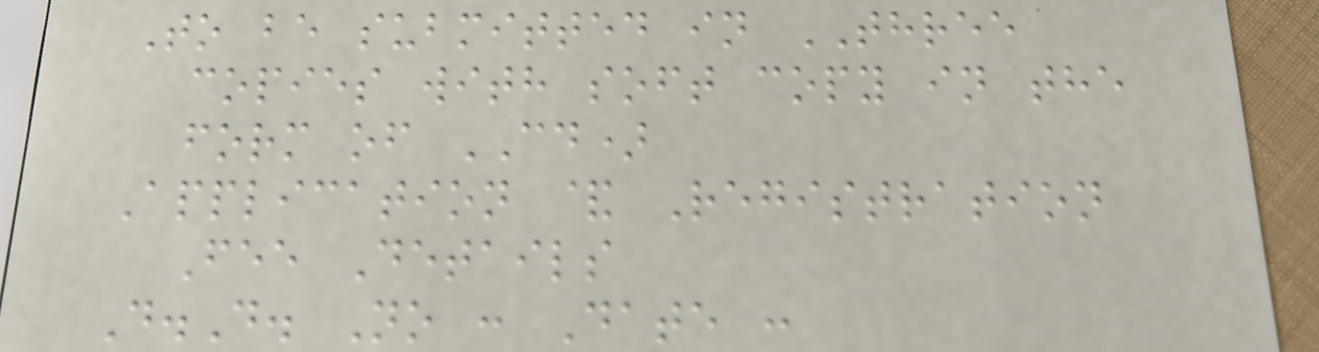To be submitted in THREE
copies with soft copy in the
form of CD)
Application & Registration
Fee Details
D.D. No : Date :
